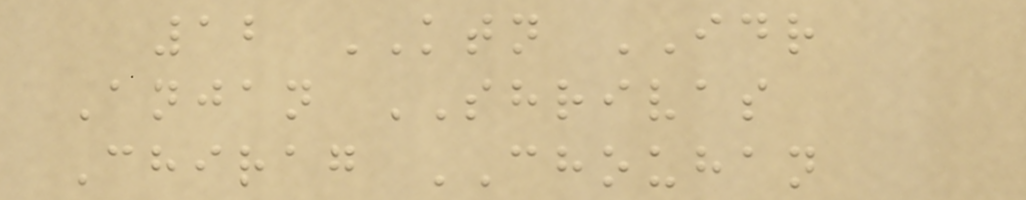12 KTN IDR
Anjan SHRIVAS
Chirag CHOUHAN
